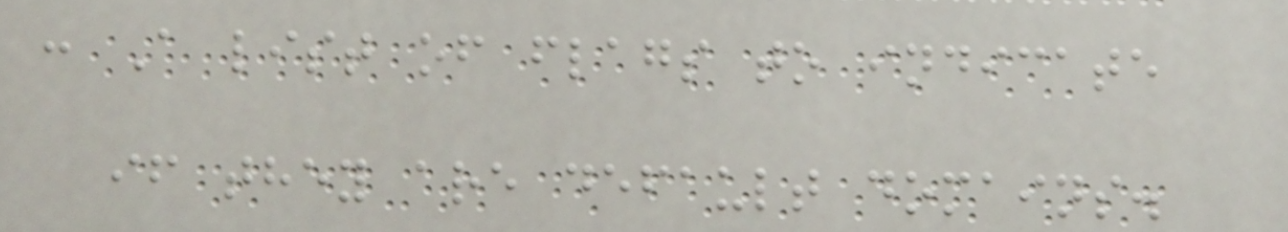: A list of flags to indicate
if they are default domains.
